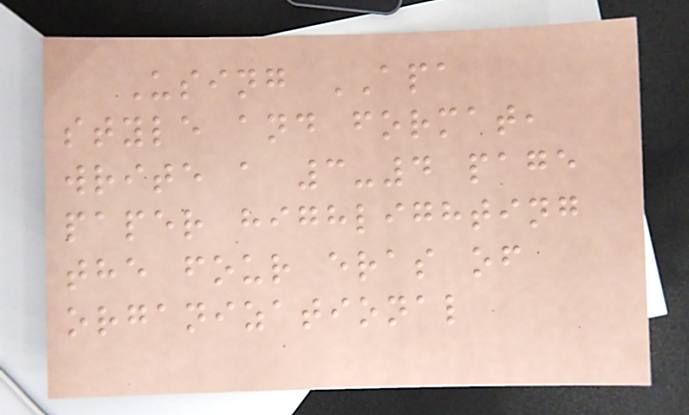Using APA
style and format,
write a 3-4 page
paper highlighting
the four eras of
organizational
